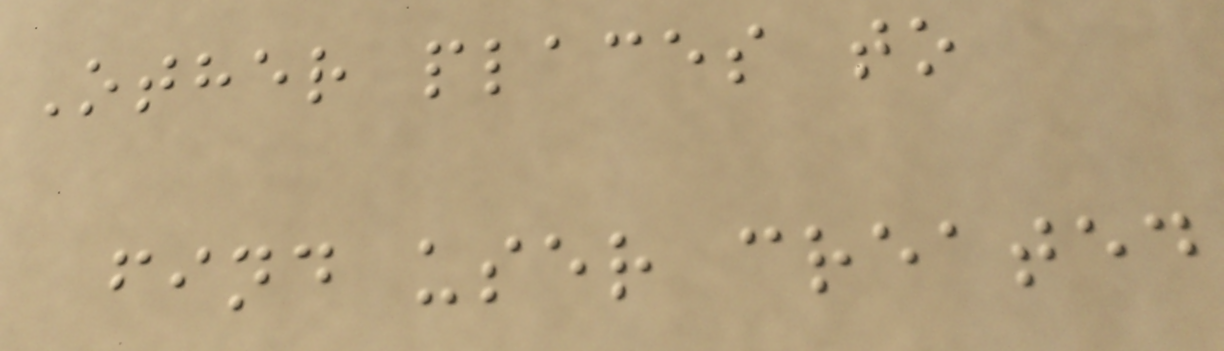Other places to
find user created
